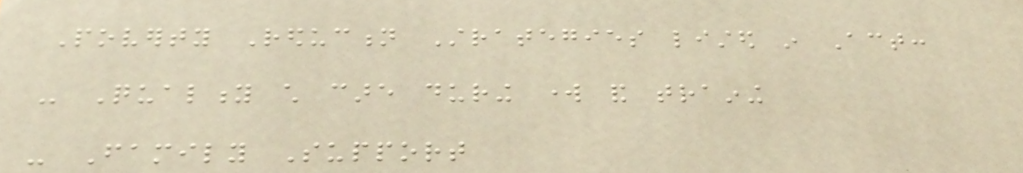Poverty Reduction Strategies listed in Act:
- Quality child care during work and training
- Family Support
